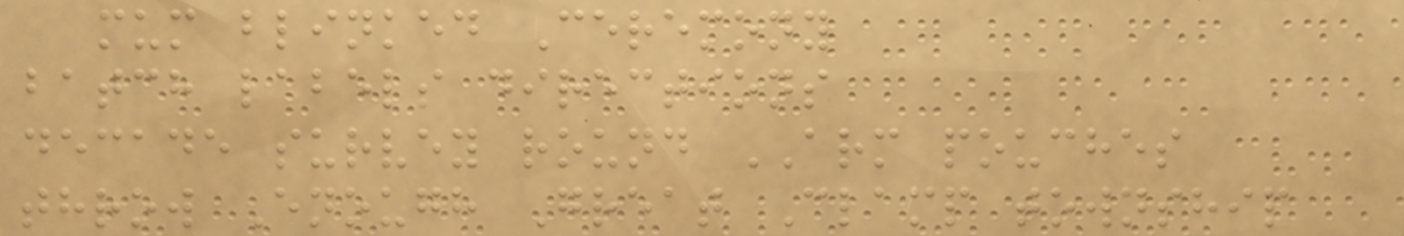mum blinked Ceremony
batch labels directions
decade survey round ARM pouches
throw Enough Great Clamp township
